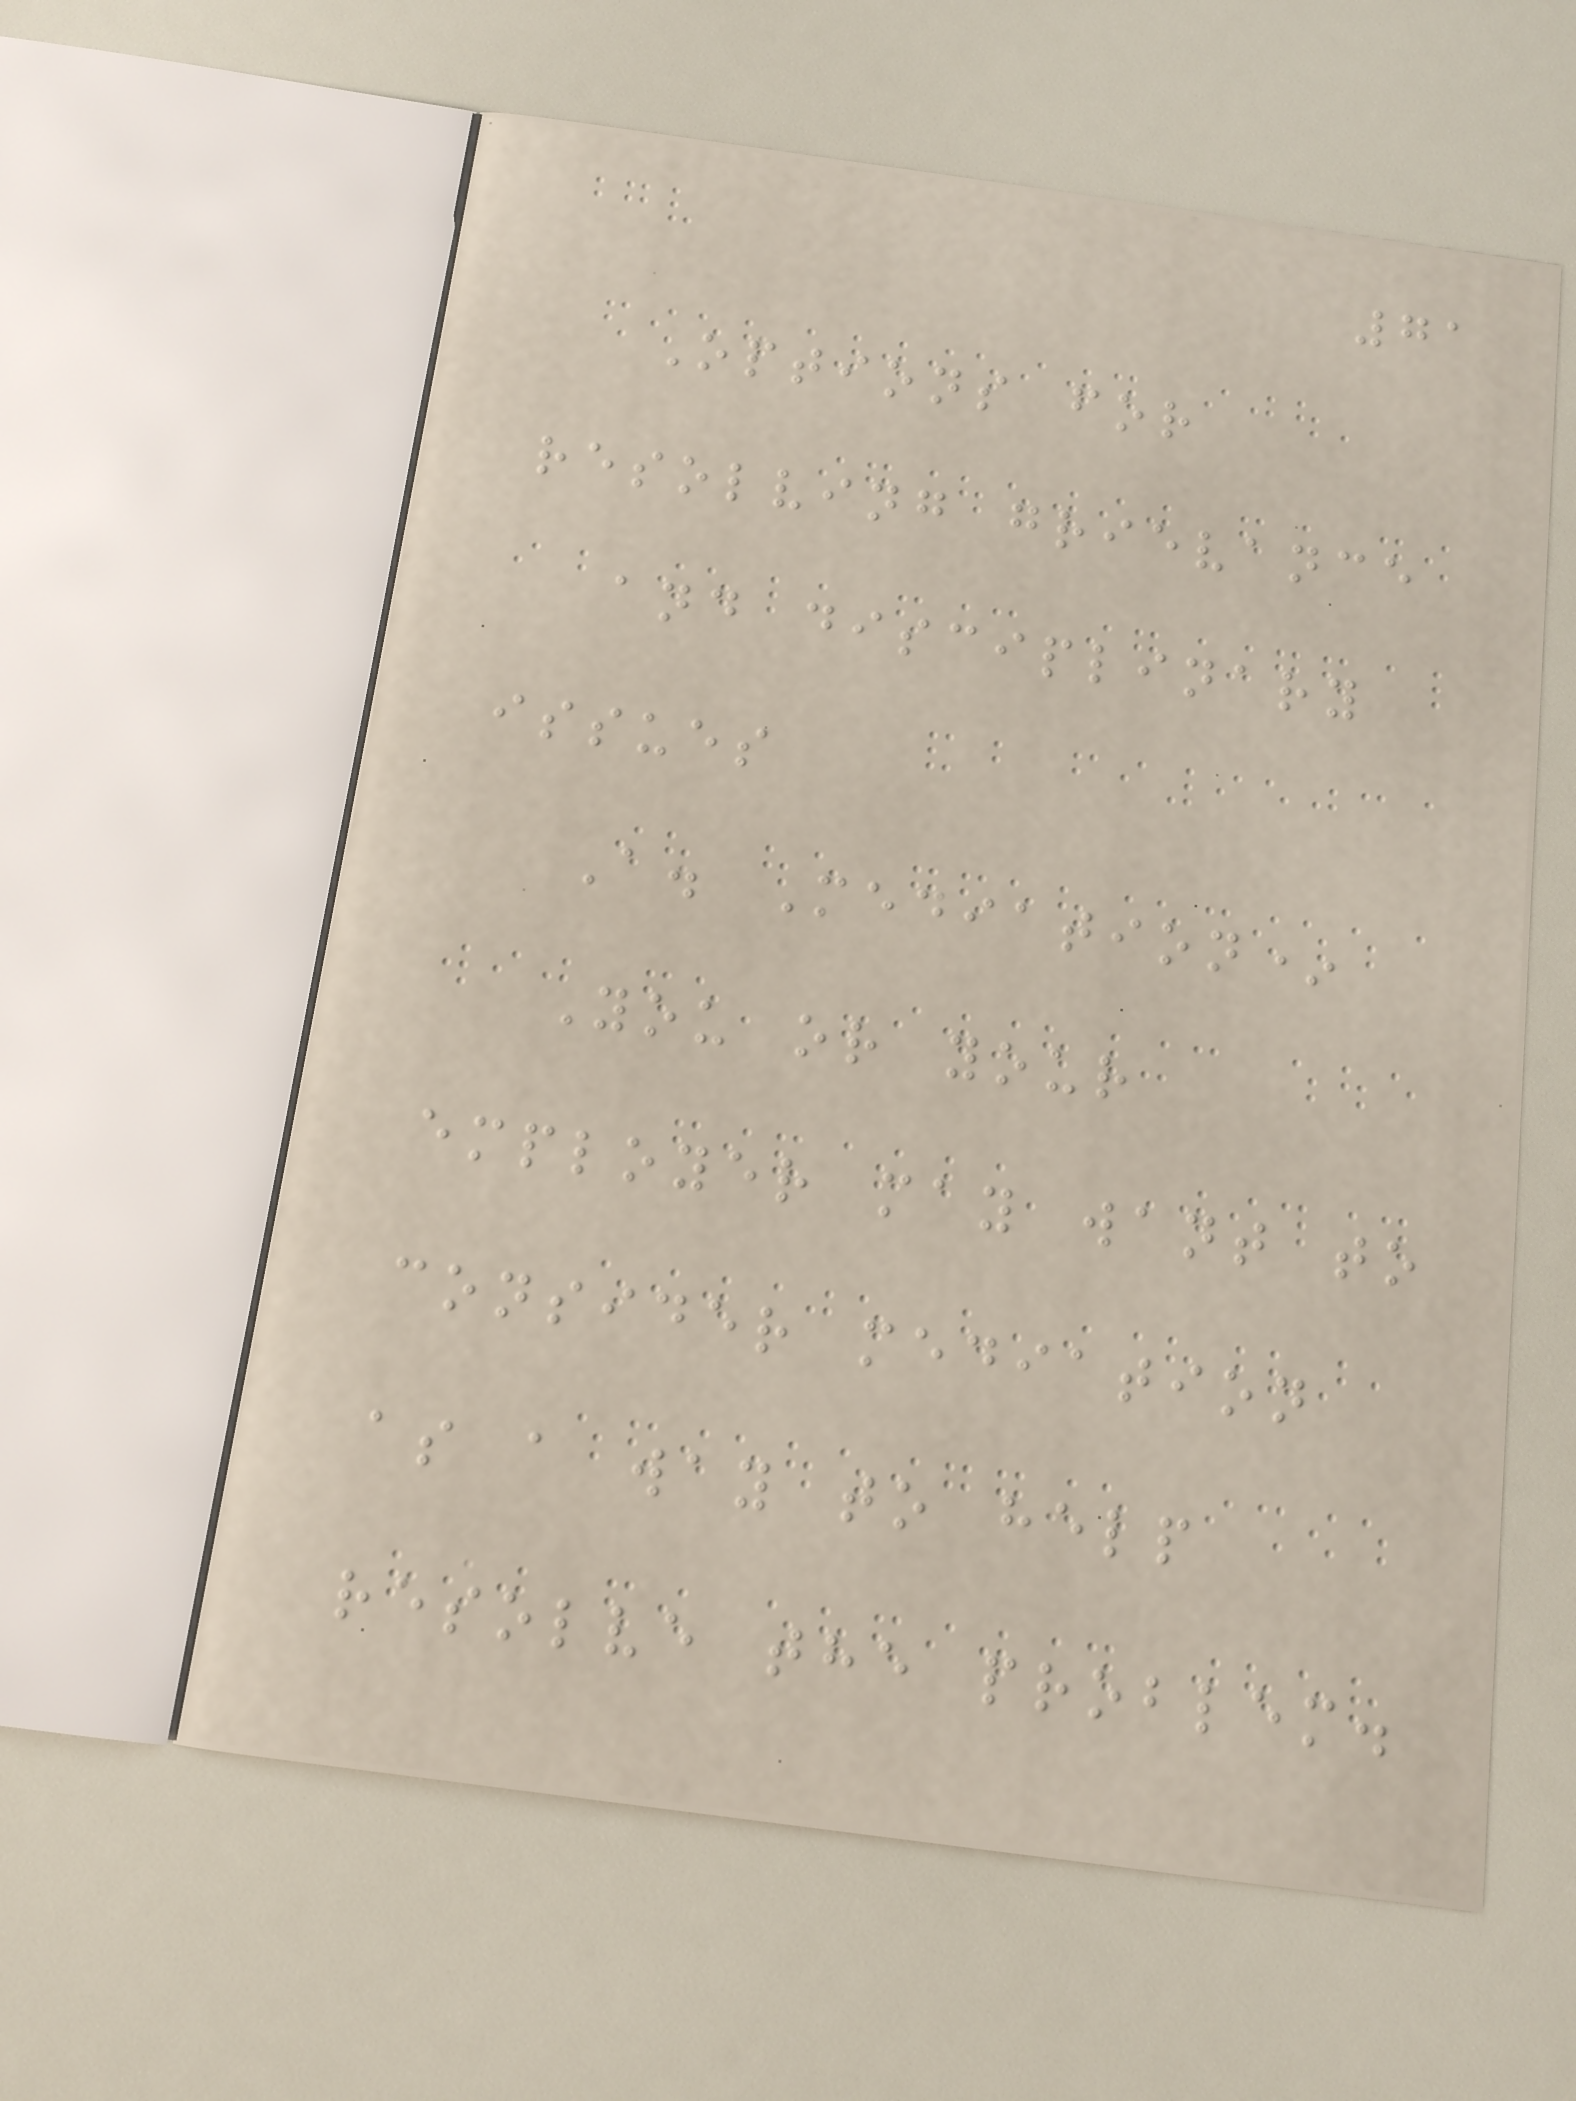71
Options for
resolving grievance
and disciplinary
issues
A. Mediation*
You or your
employer may want to
consider mediation
as a way to help
resolve the problem.
